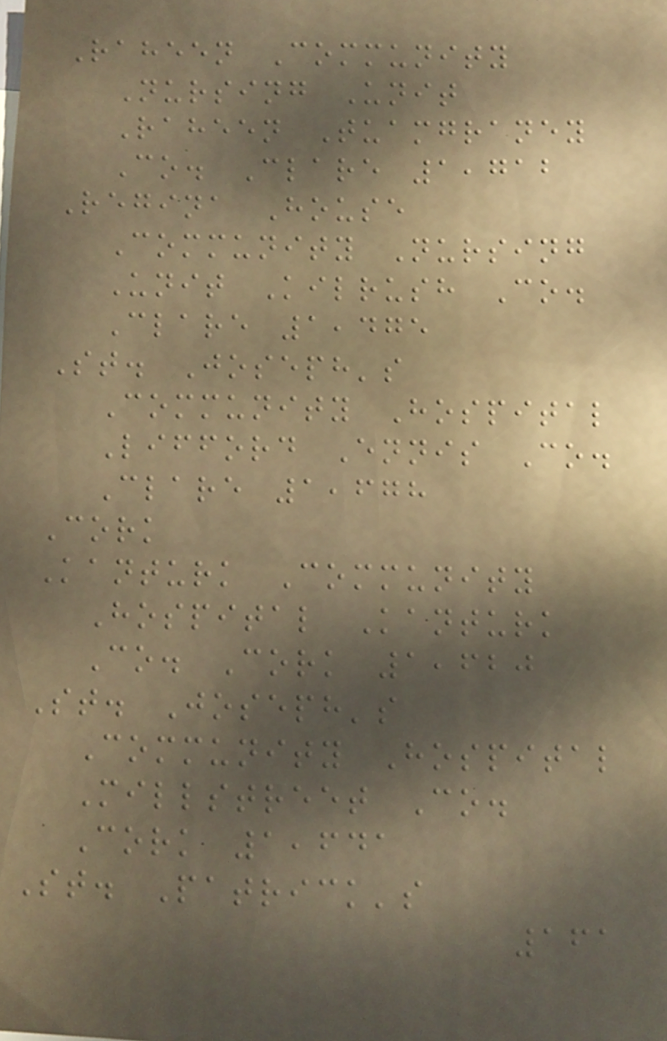Raheen Community
Nursing Unit
Raheen Tuamgraney
Co. Clare 1,712
Regina House
Community Nursing
Unit Kilrush Co.
Clare 1,475
St. Joseph's
Community Hospital
Lifford Ennis Co.
Clare 1,678
Cork
Kanturk Community
Hospital Kanturk
Co. Cork 1,620
St. Joseph's
Community Hospital
Millstreet Co.
Cork 1,641
St. Patrick's
161
